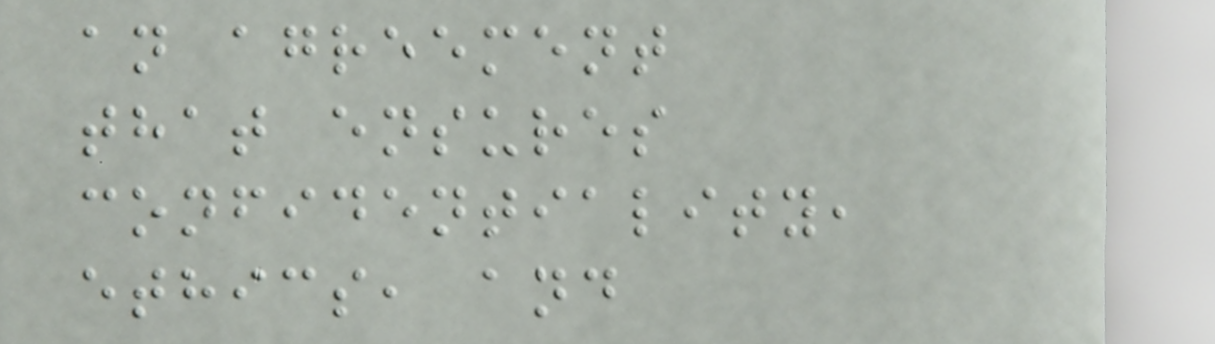an agreement
that ensures
confidentiality,
ethics, and
